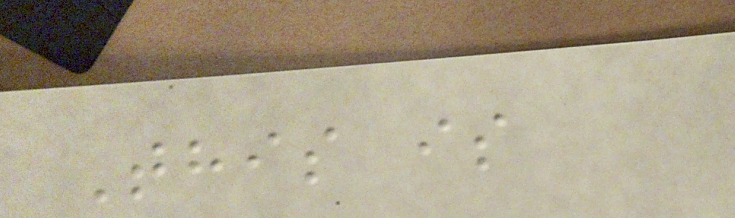This is
